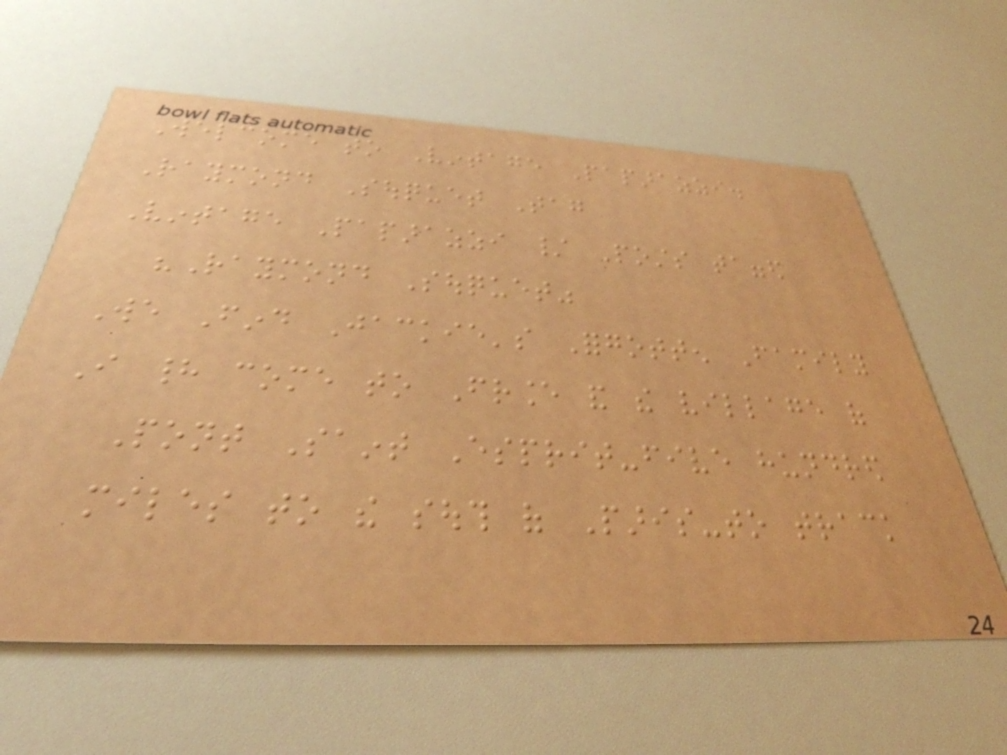Welcome to Vintage Paparazzi.
Raymond Souquet Tag
Vintage Paparazzi / Posts tagged
"Raymond Souquet"
We Find Jackie's Forgotten Family
I had come to France and the village of
Pont Saint Esprit-five hundred
miles to the south of Paris-to track
